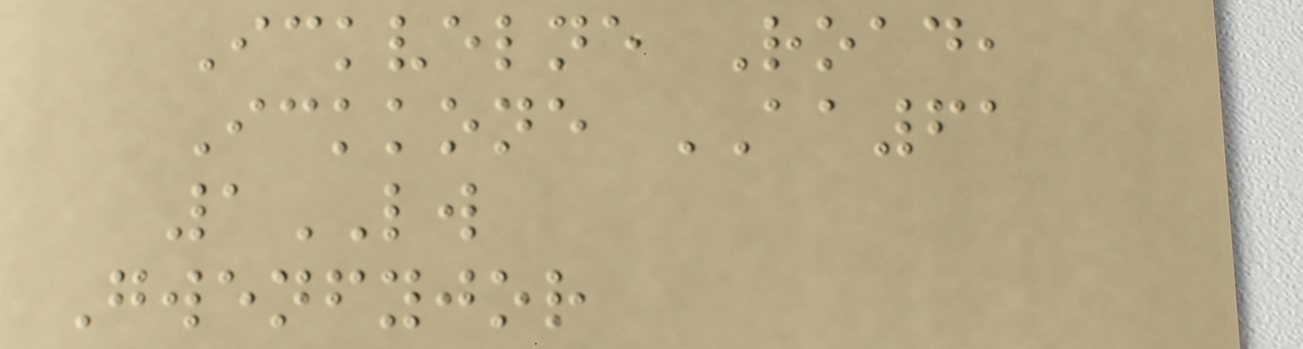Ickvelne Road,
Ickkone AA61
1LW
Gwenfyjor
